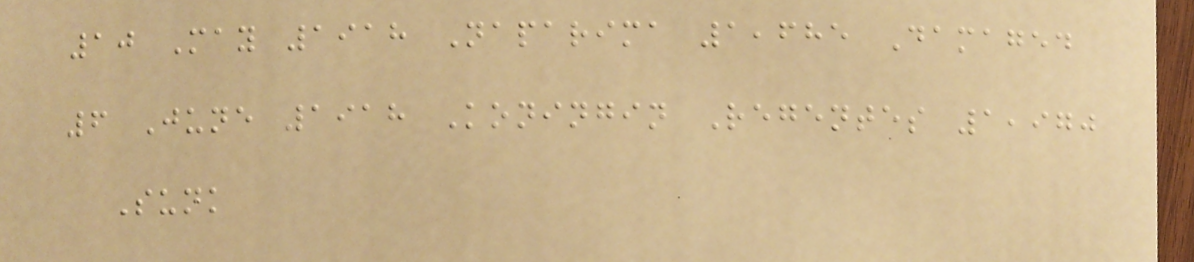10 May 1918 Naparima 1,685 Damaged
6 June 1918 Koningin Regentes 1,970
Sunk
